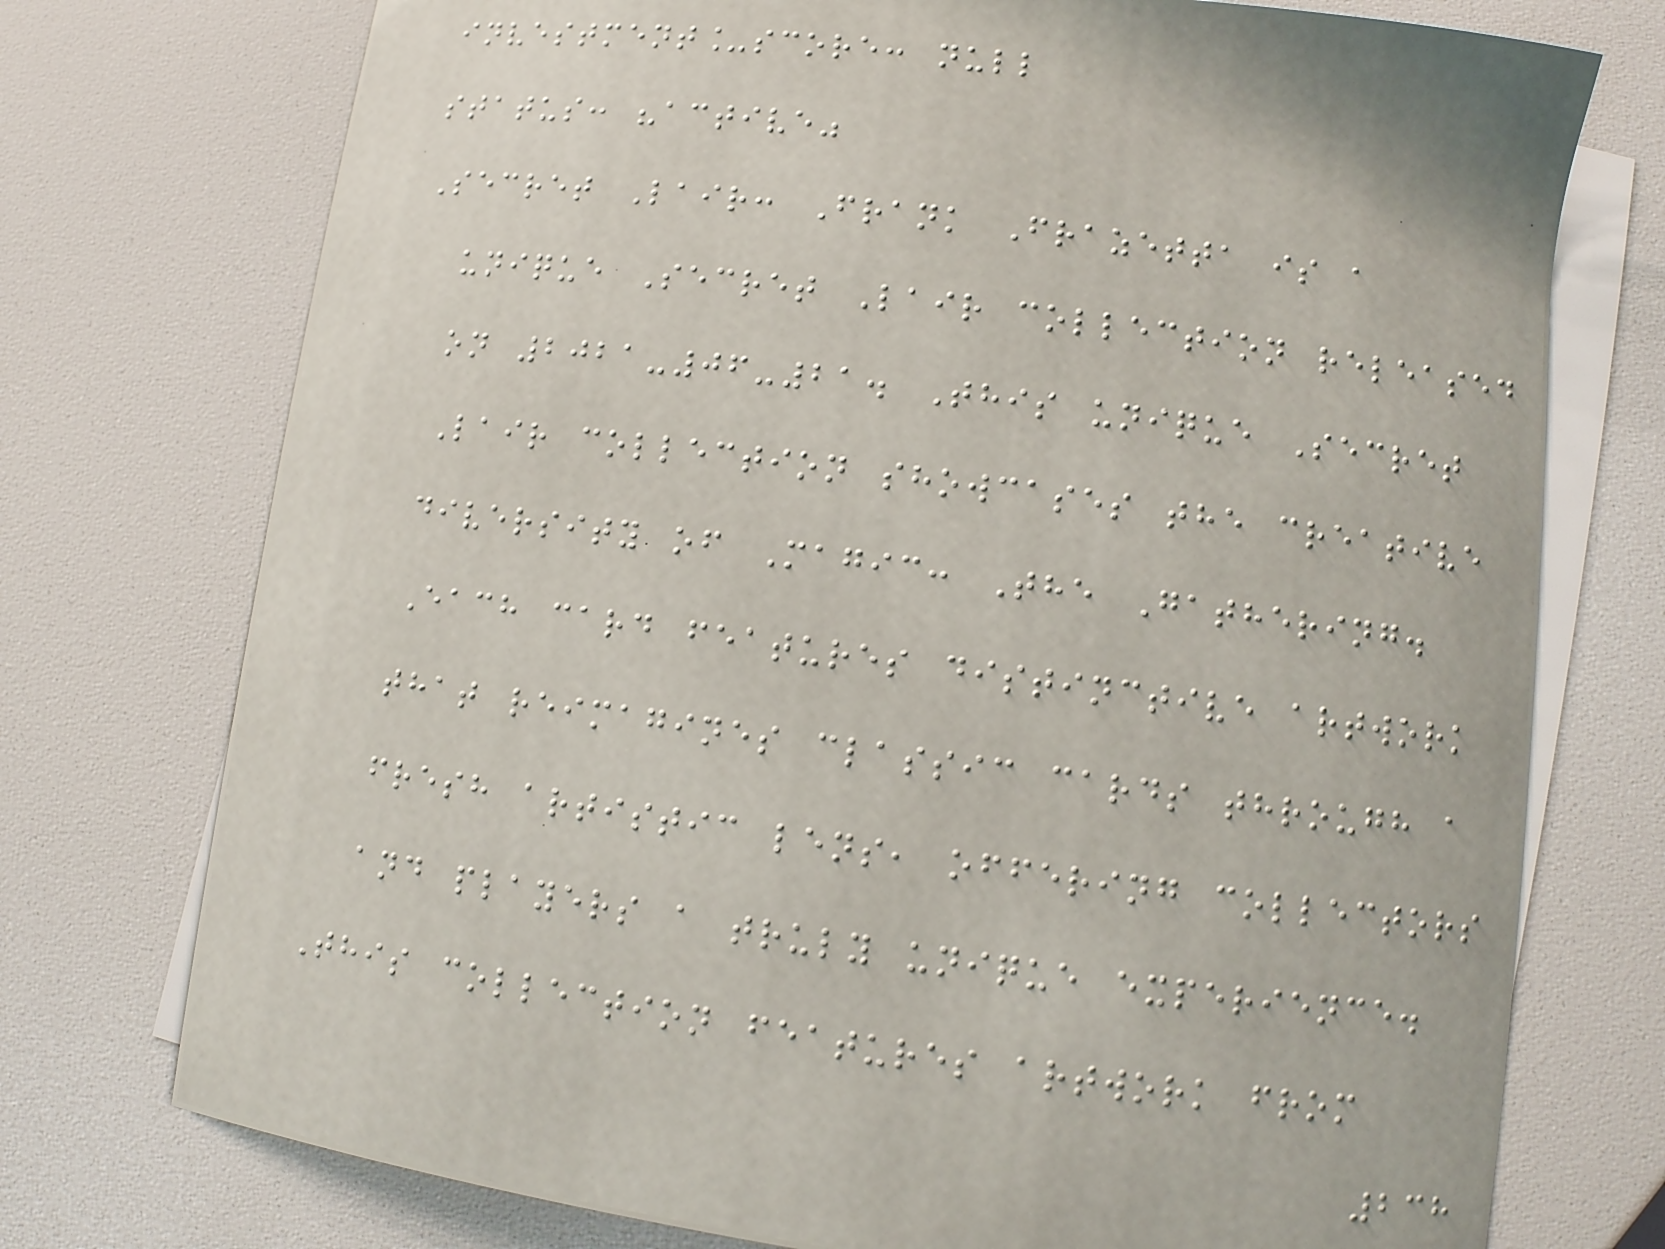investment_score: null
status: "active"
Secret Lair: Frank Frazetta is a
unique Secret Lair collection released
on 2021-06-21. This unique Secret
Lair collection showcases the creative
diversity of Magic: The Gathering.
Each card features distinctive artwork
that reimagines classic cards through a
fresh artistic lens, offering collectors
and players a truly unique experience.
This collection features artwork from
238
